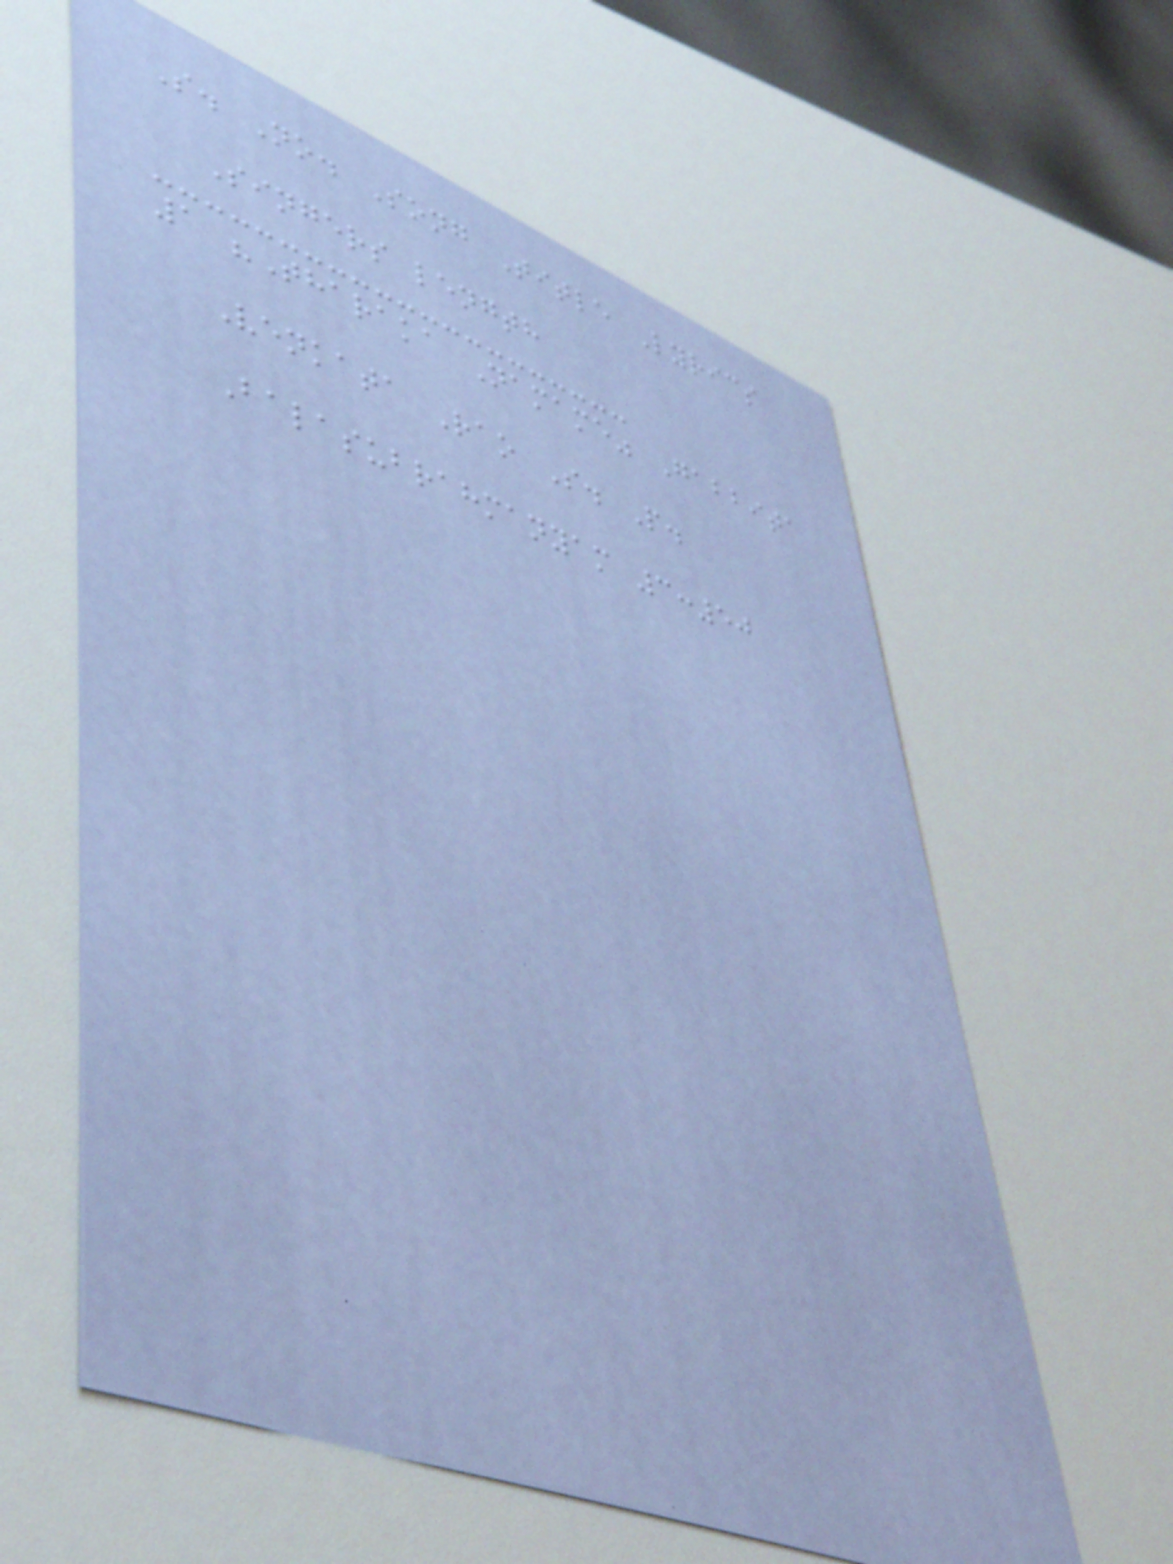S. No. Song Title Lyrics
Singers length
1 "Tharaka Namame" Gabbita
Venkata Rao S. P.
Balasubrahmanyam 3:50
